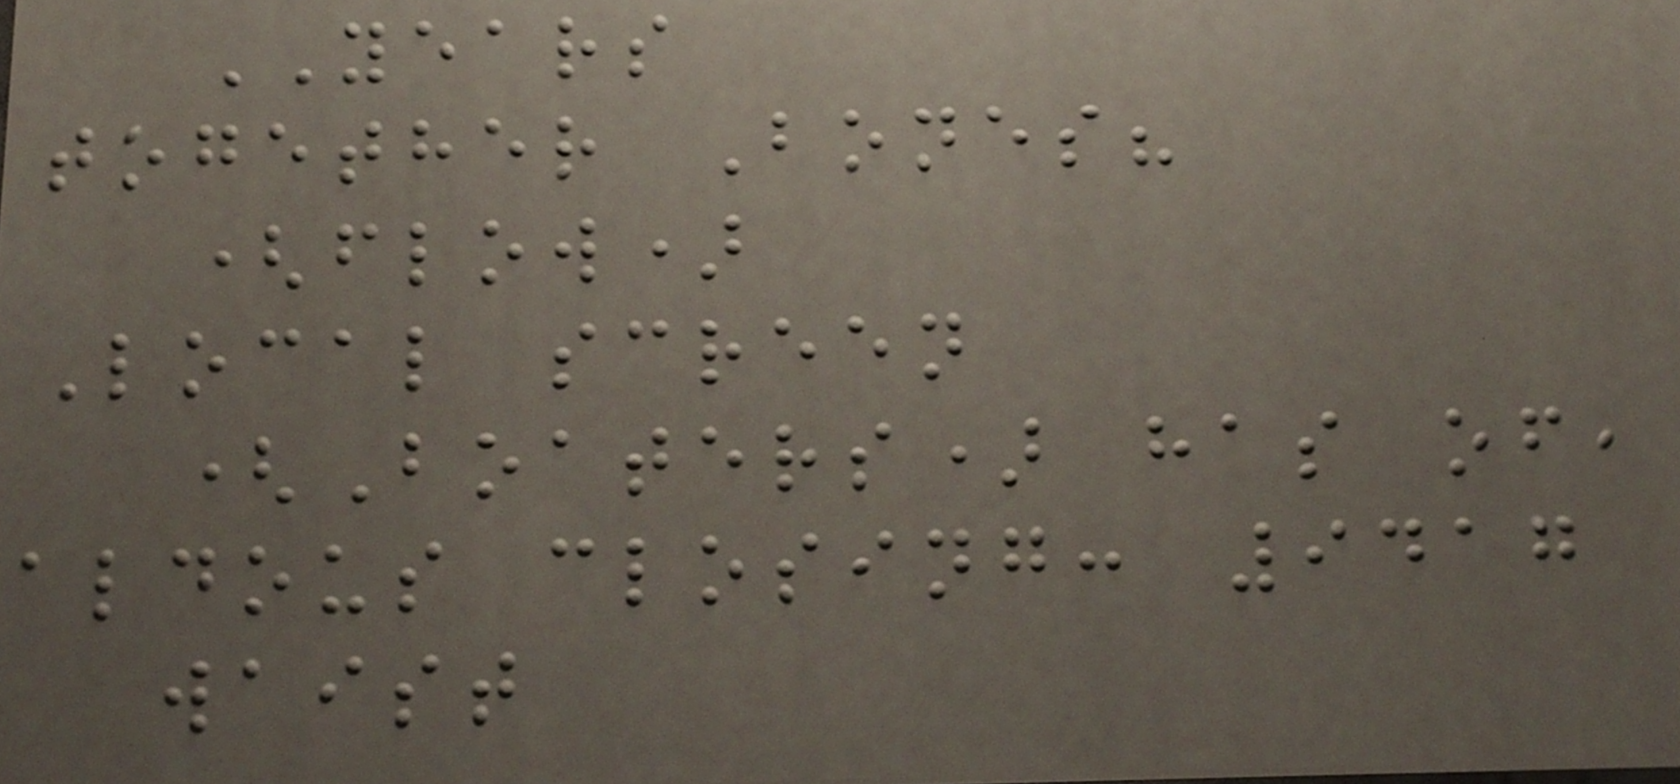YEARS
together Bones?
(flow)
Local screen
(Boaters) has of,
aldous closing: 9417
waist
